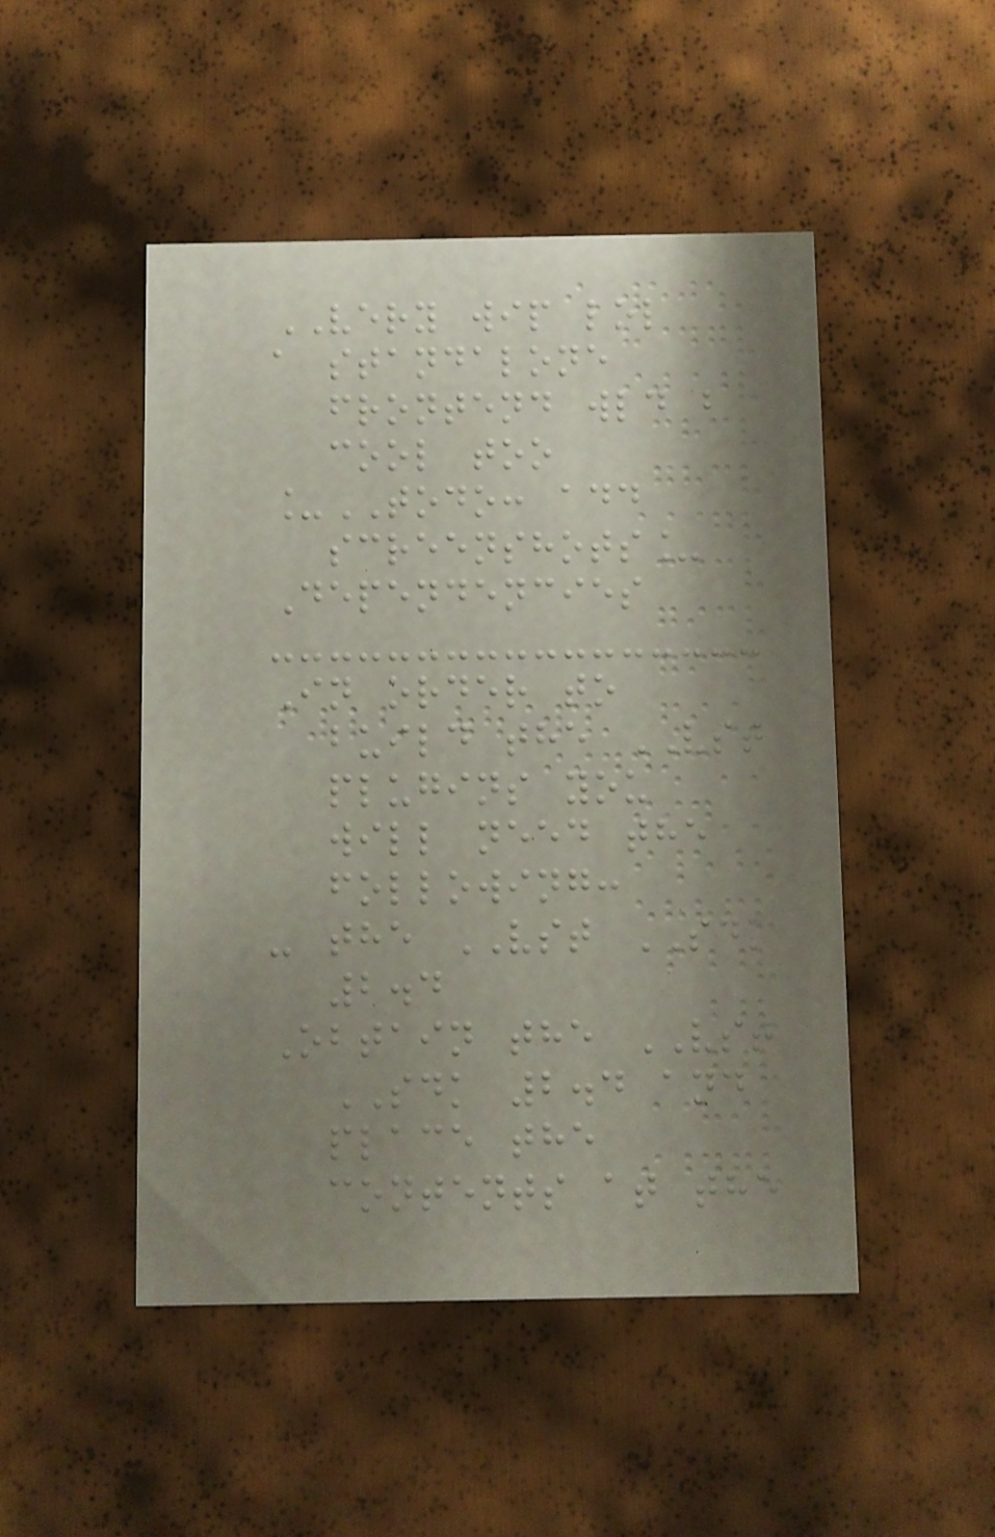VERY wip lol
a standalone
frontend wld b
cool too
_TODO: add
screenshots_
Dependencies
In order to
build the VST
plugins you
will need the
following:
- the VST SDK
2.4
Obtain the VST
SDK 2.4 and
place the
contents at the
